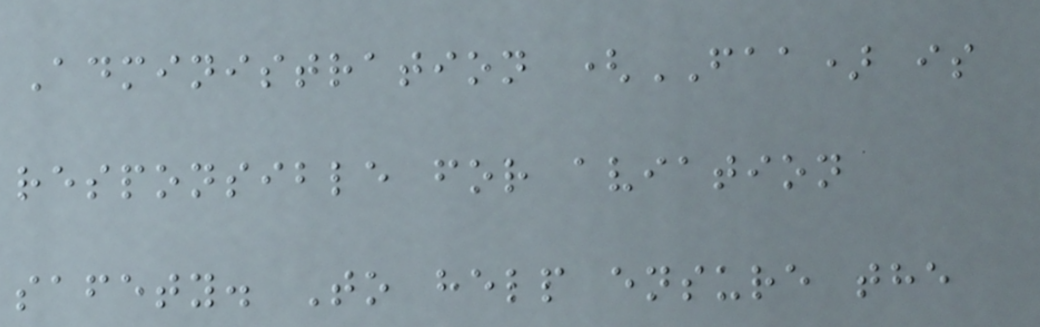Administration (FAA) is
responsible for aviation
safety. To help ensure the
